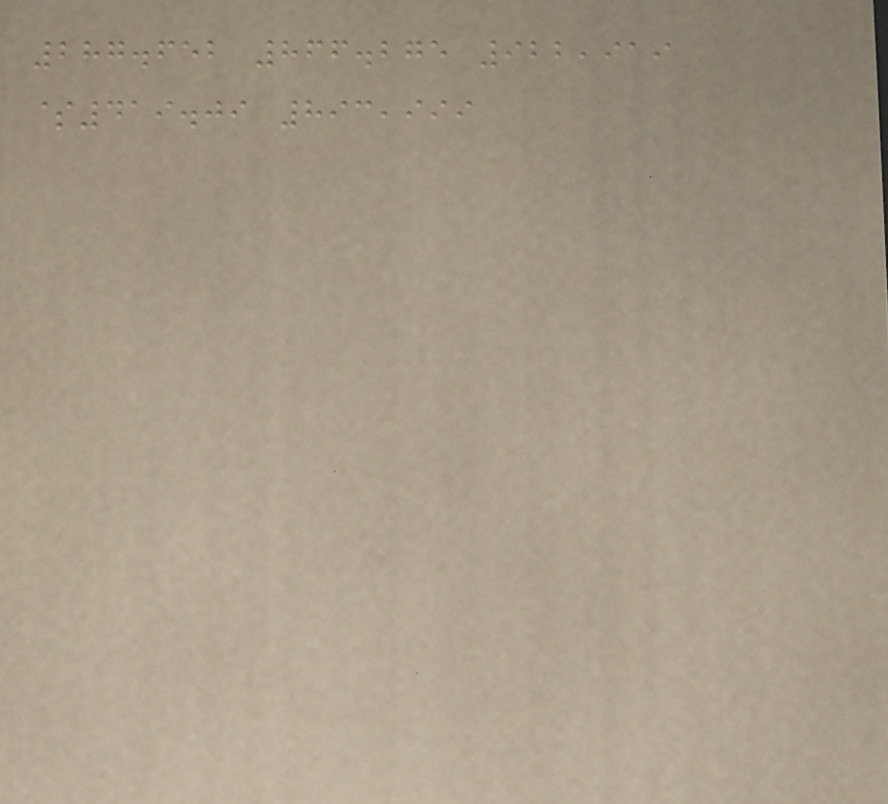287.652 866.275 922,919
$419.09 893,999
